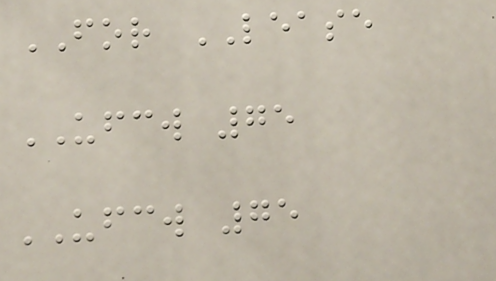FOR LEASE
UFCW 75
UFCW 75
